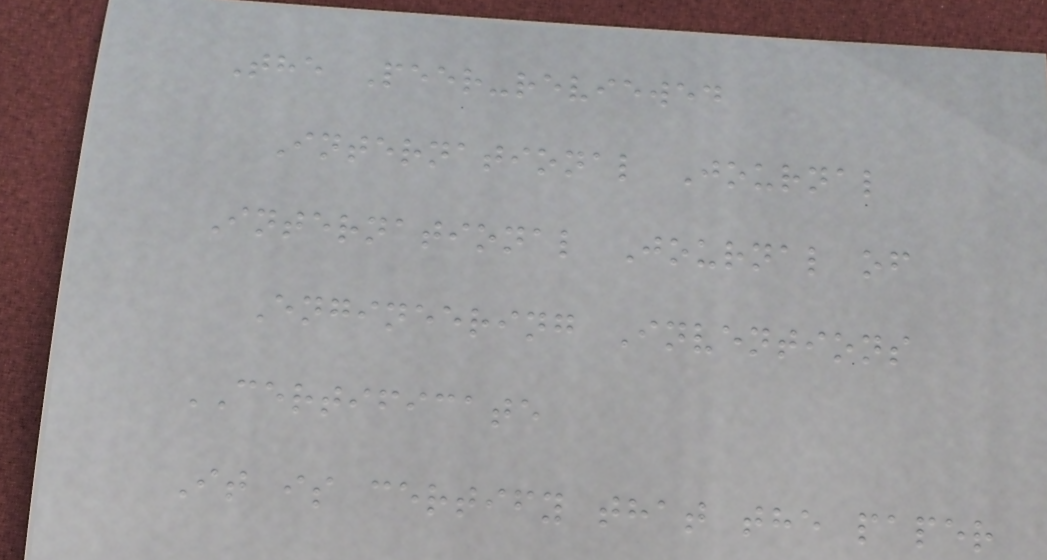The Peer-reviewed
International Journal
International Journal of
Engineering Inventions
CERTIFICATE
It is certify that the paper
